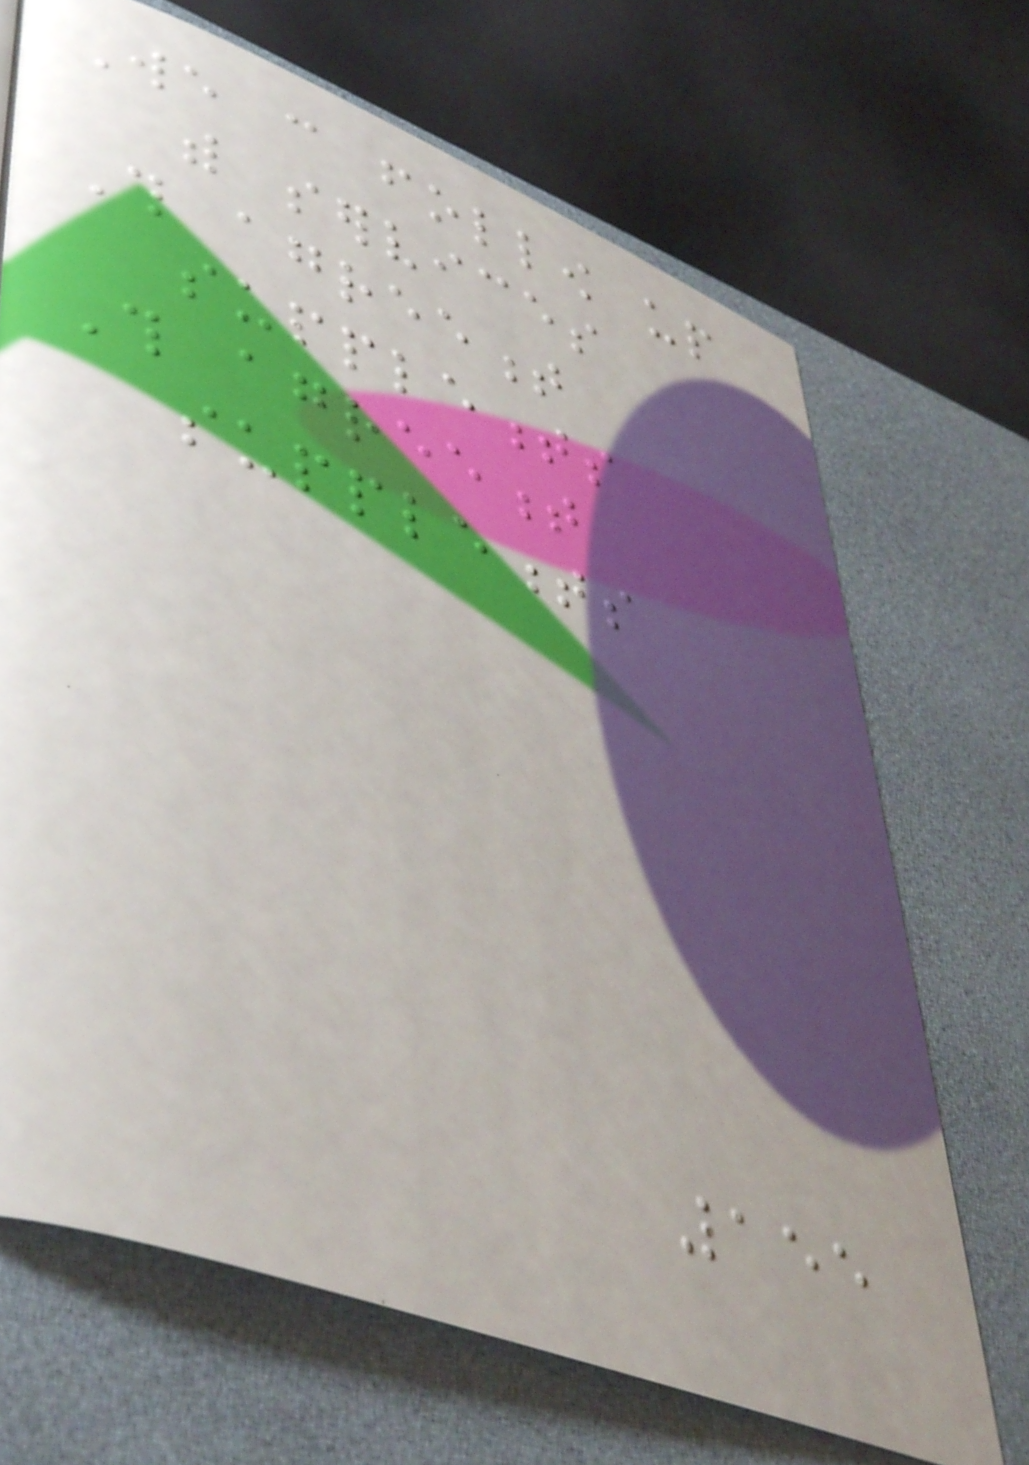We can follow up
with services
This agreement
supplements
This agreement
supplements
155
